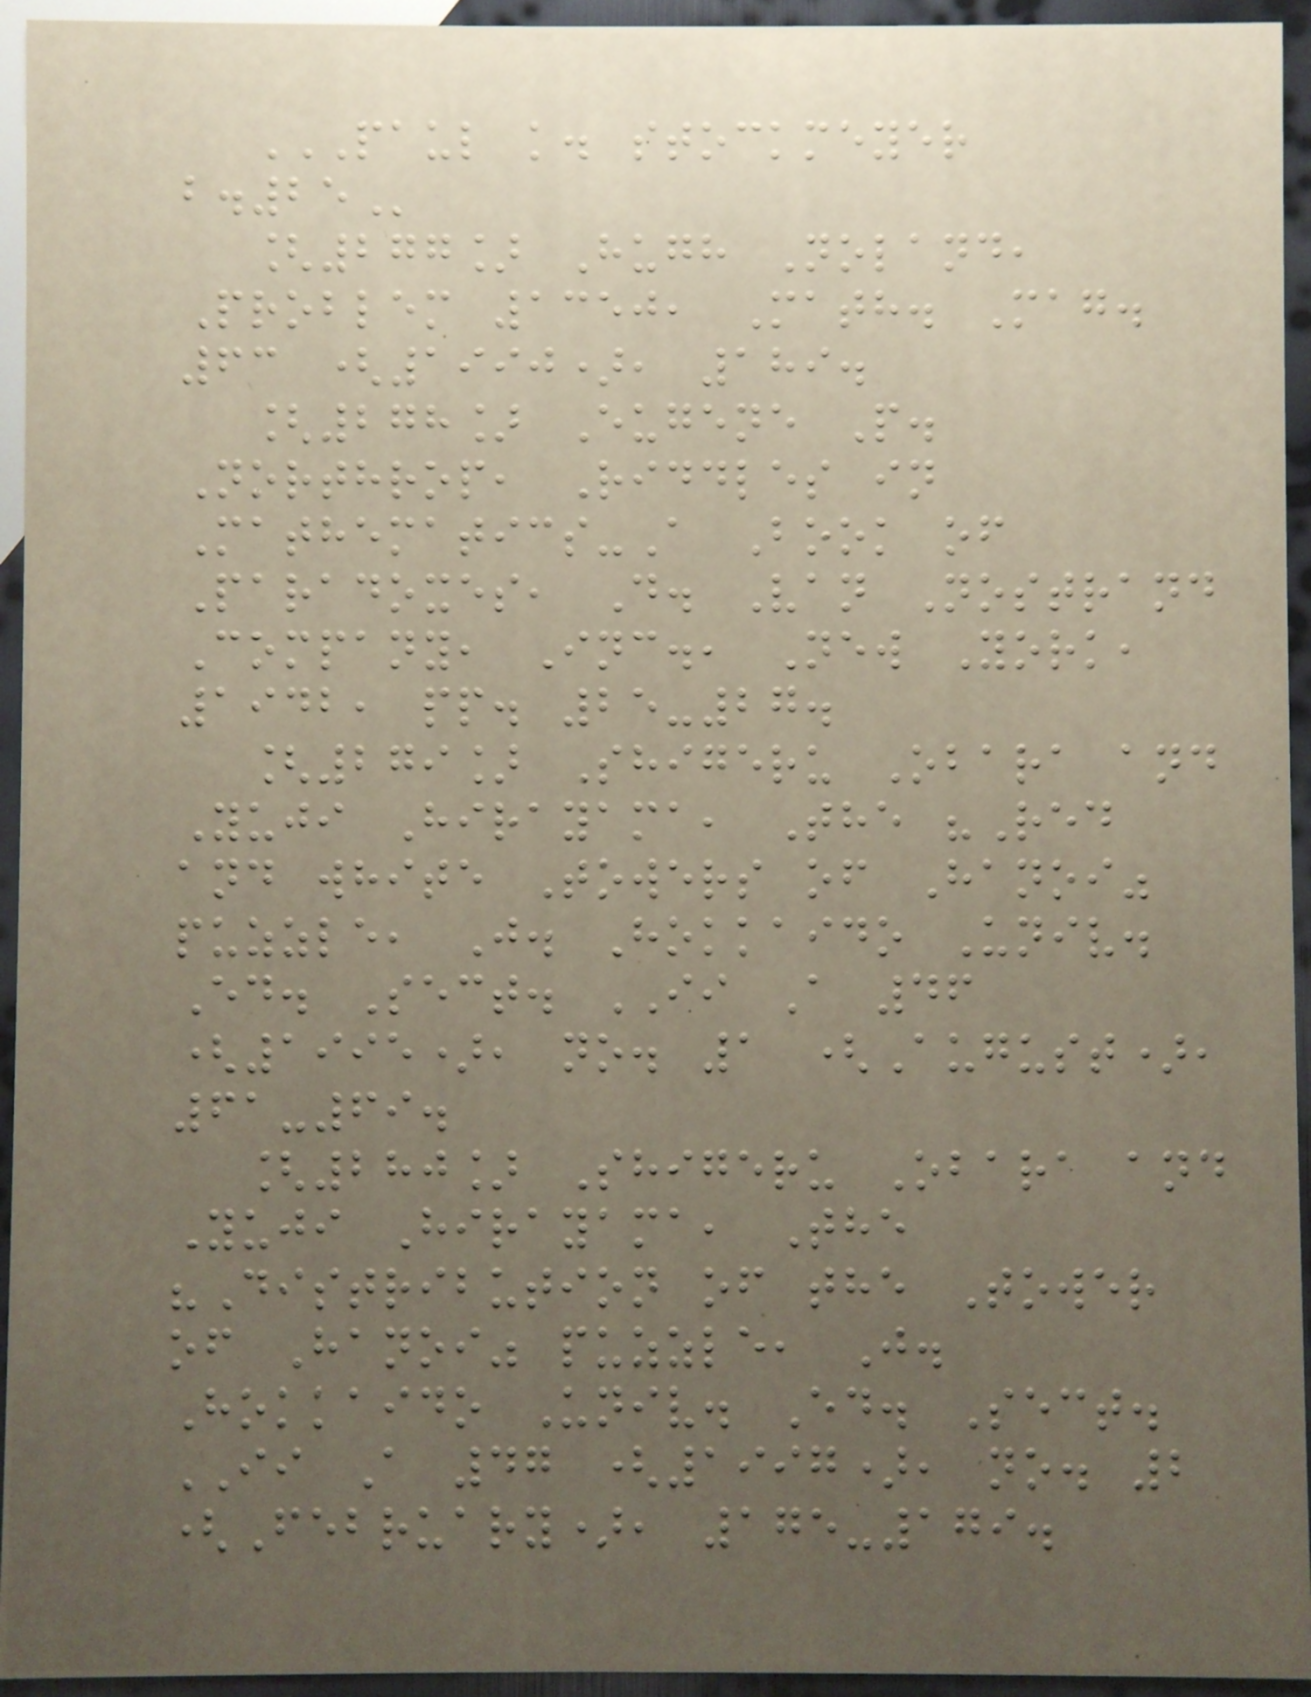PAUL K. STOCKMEYER
B.25
[277] Hugh Noland,
Problem 1350, Math. Mag.
63 (1990), 189.
[278] Eugene P.
Northrop, Riddles in
Mathematics-A Book of
Paradoxes, D. Van Nostrand
Company, Inc., New York,
1942, pp. 25-27.
[279] Shigeru Obara and
Yuji Hirayama, The "Red
and white Towers of Hanoi"
puzzle, J. Hokkaido Univ.
Ed. Sect. II A 46
(1995), no. 1 (August),
61-69.
[280] Shigeru Obara and
Yuji Hirayama, The
"Distribution of the Tower
of Hanoi" puzzle, J.
Hokkaido Univ. Ed. Sect.
II A 47 (1997), no. 2
(February), 175-179.
